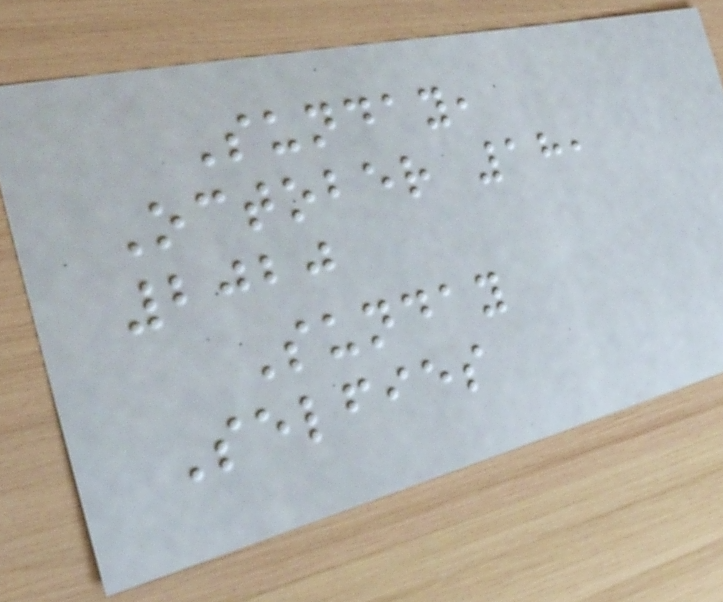Sunday,
October 18,
2020
Sunday
Selfies
